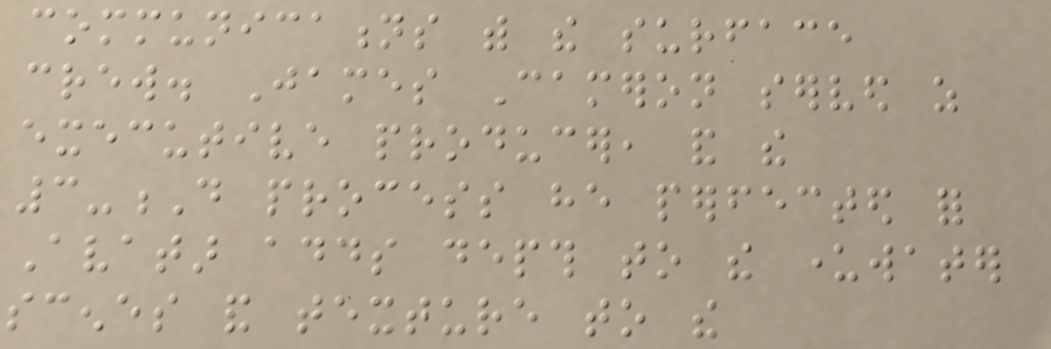communications with the surface
crew. James Cameron served as
executive producer, and the
3-D process he perfected for
Avatar adds depth to the underwater
scenes and texture to the
